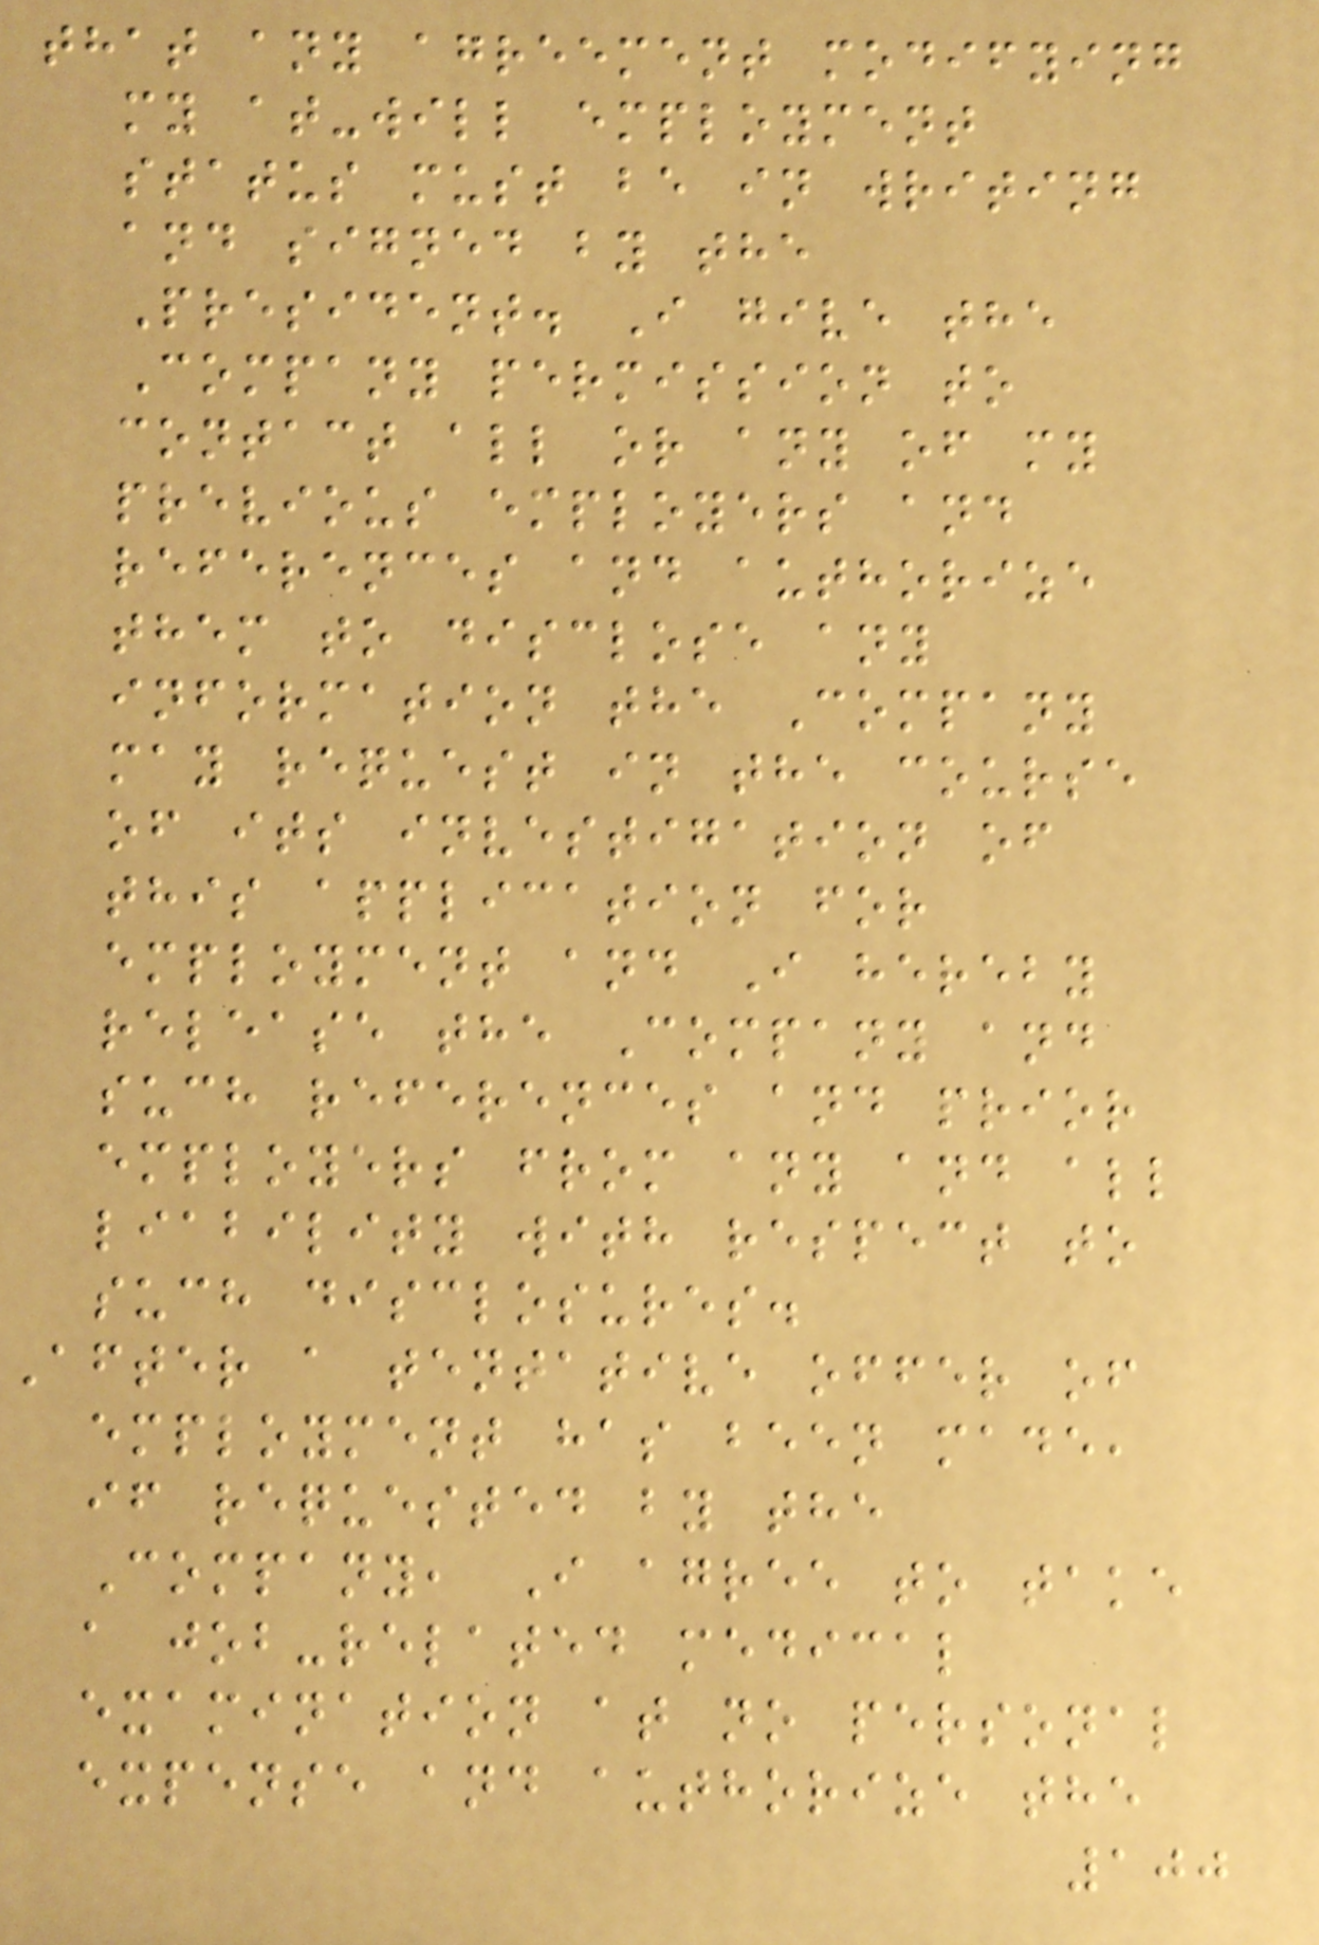that any agreement modifying
my at-will employment
status must be in writing
and signed by the
President. I give the
Company permission to
contact all or any of my
previous employers and
references and authorize
them to disclose any
information the Company
may request in the course
of its investigation of
this application for
employment and I hereby
release the Company and
such references and prior
employers from any and all
liability with respect to
such disclosures.
After a tentative offer of
employment has been made,
if requested by the
Company, I agree to take
a job-related medical
examination at no personal
expense and authorize the
100
